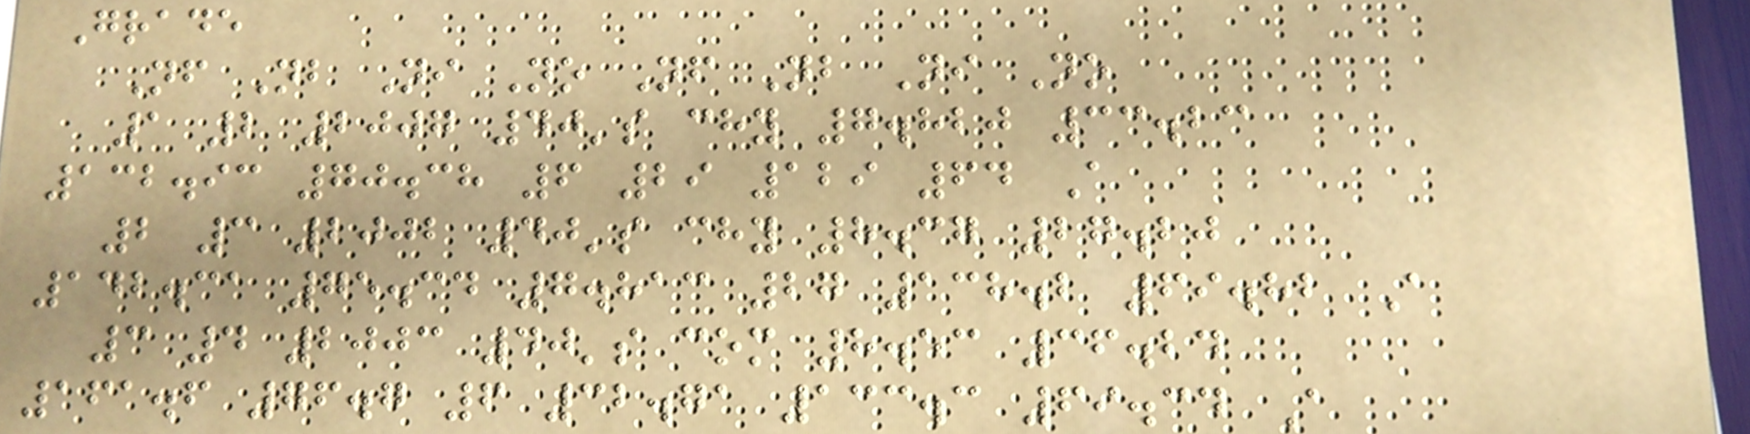Grade
Nf Nb Ni No Nf Nb Ni No
1 2 2007 40's chy 7.820 33.23
132.93 70.38 6 29 129 64 A
2 3 2002 40's chy 8.37 27.20
142.31 75.34 7.813 27 138.2 69.82 A
3 4 2003 40's com 8.53 36.24
161.6 76.7 6 32.71 133.3 69.34 A
